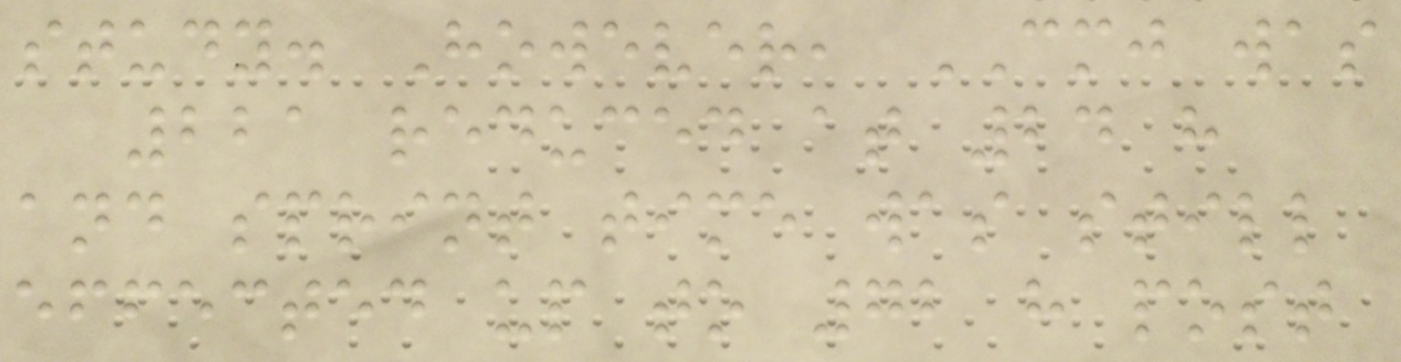study. However, CMJ was
221 reduced at 24 h
and sprint time was still
effected up to 72 h post
